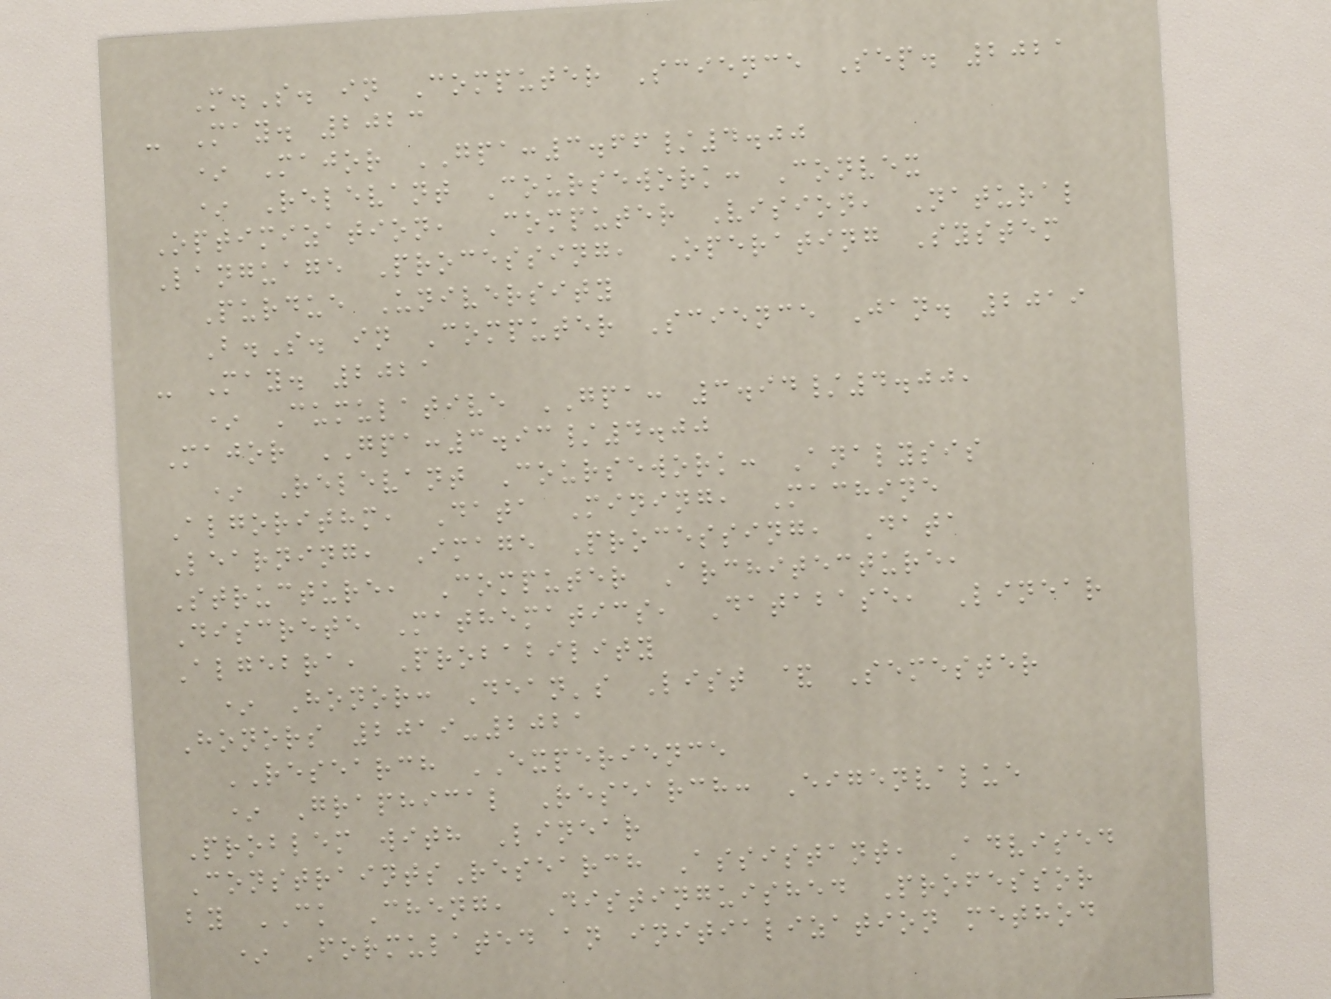M.S. in Computer Science Sep. 2021
- May. 2023
* Major GPA:3.66/4.00
* Relevant Coursework: Convex
Optimization, Computer Vision, Natural
Language Processing, Operating System
Purdue University
B.S. in Computer Science Jan. 2019
- May. 2021
* Cumulative GPA: 3.94/4.00,
Major GPA:3.93/4.00
* Relevant Coursework: Analysis
Algorithm, Data Mining, Machine
Learning, Image Processing, Data
Structure, Computer Architecture,
Discrete Mathematics, Database, Linear
Algebra, Probability
* Honor: Dean's List & Semester
Honors 2019-2021
RESEARCH EXPERIENCE
* Graphical Research: Eigenvalue
Problem with Linear
ConstraintsResearch Assistant, Advised
by CK Cheng, Distinguished Professor
* Formulated an initialization method
